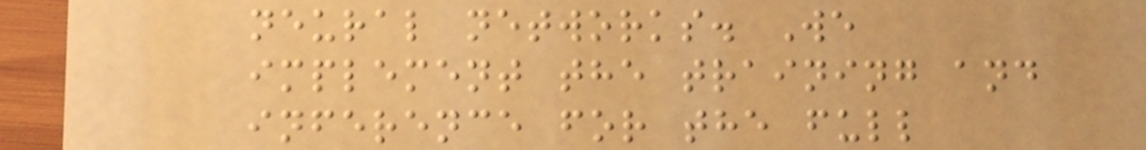neural networks. We
implement the training and
inference for the full
